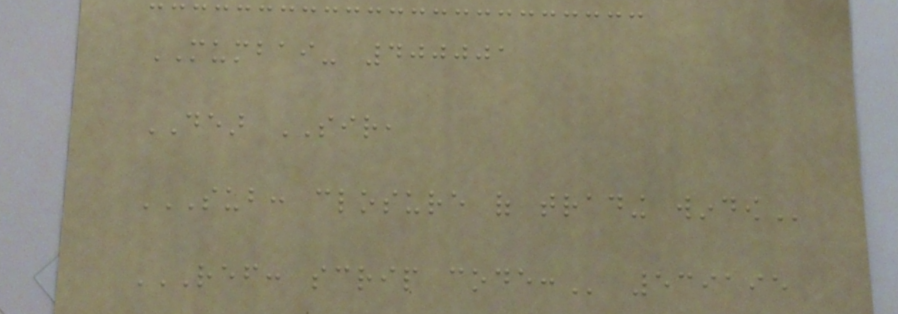MUMBAI- 400001
DEAR SIR,
SUB: CLOSURE OF TRADING WINDOW
REF: SCRIP CODE: 539195
